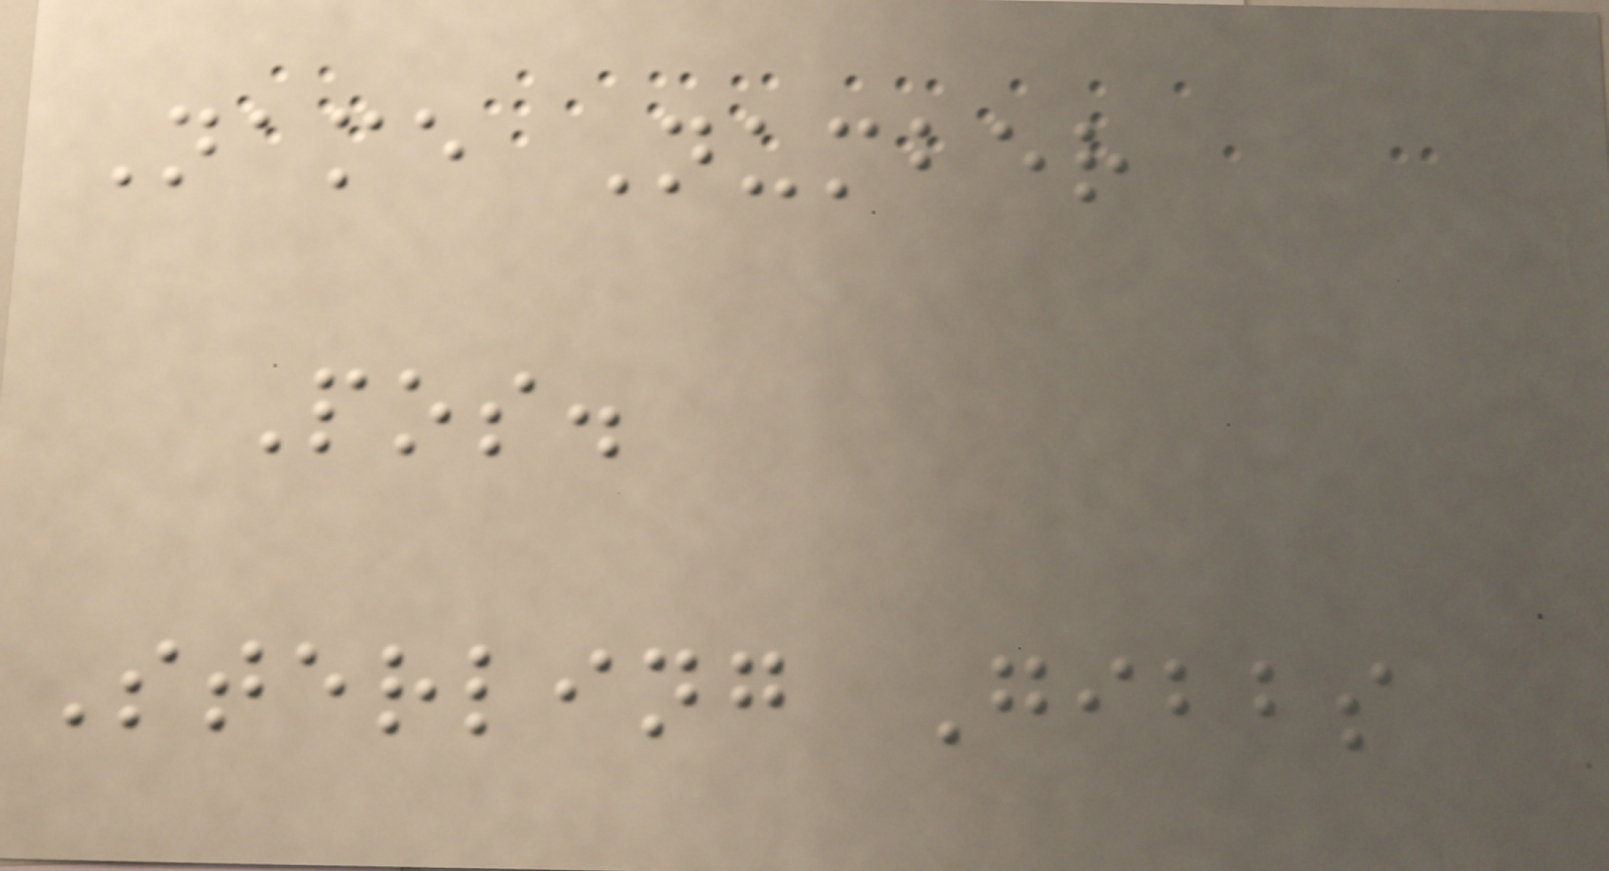Name Number
Pos.
Sterling Gibbs
